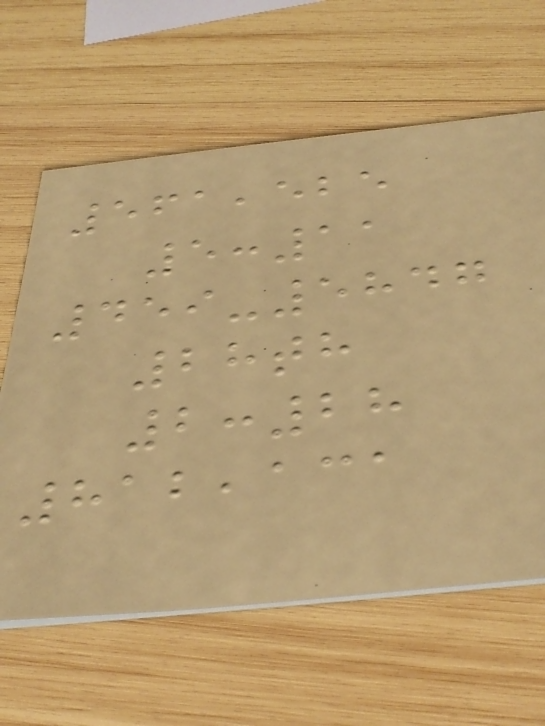561,525
5:11
459-5847
28th
2:28
812,131
